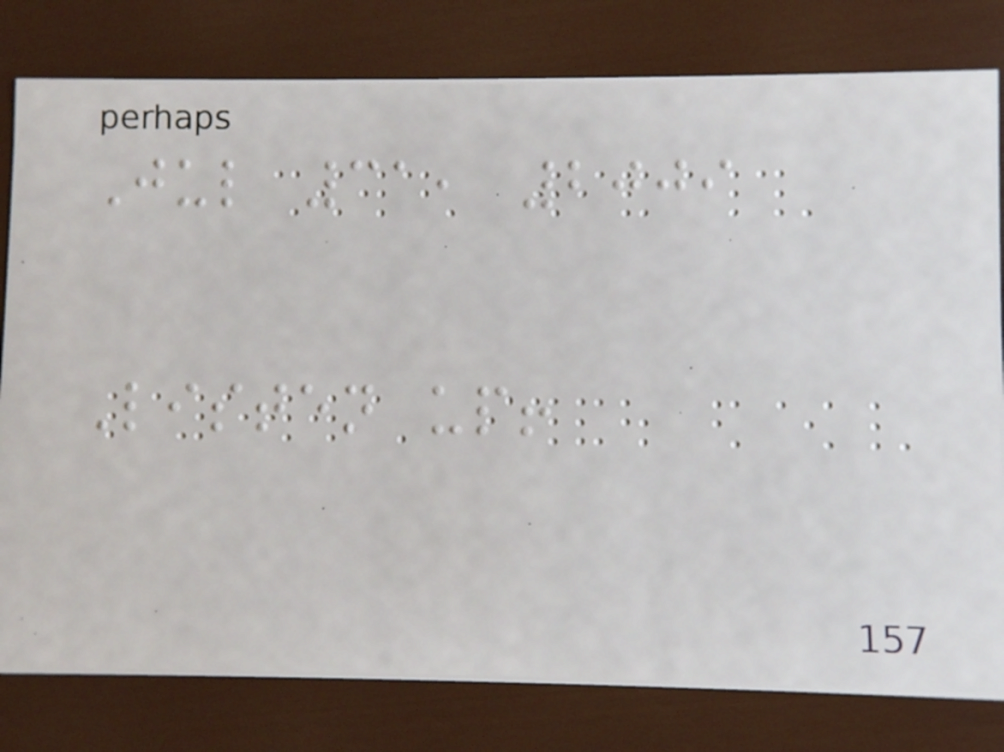Jul 31, 2009
Listen up!
